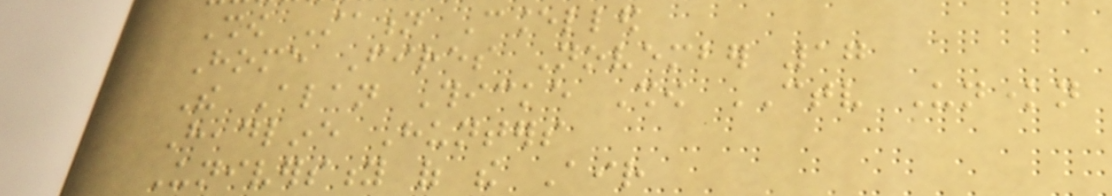Show Station Cancelled
Home Fires November 17
The Alan Thicke Show CTV Unknown
Headline Hunters
University of the Air
